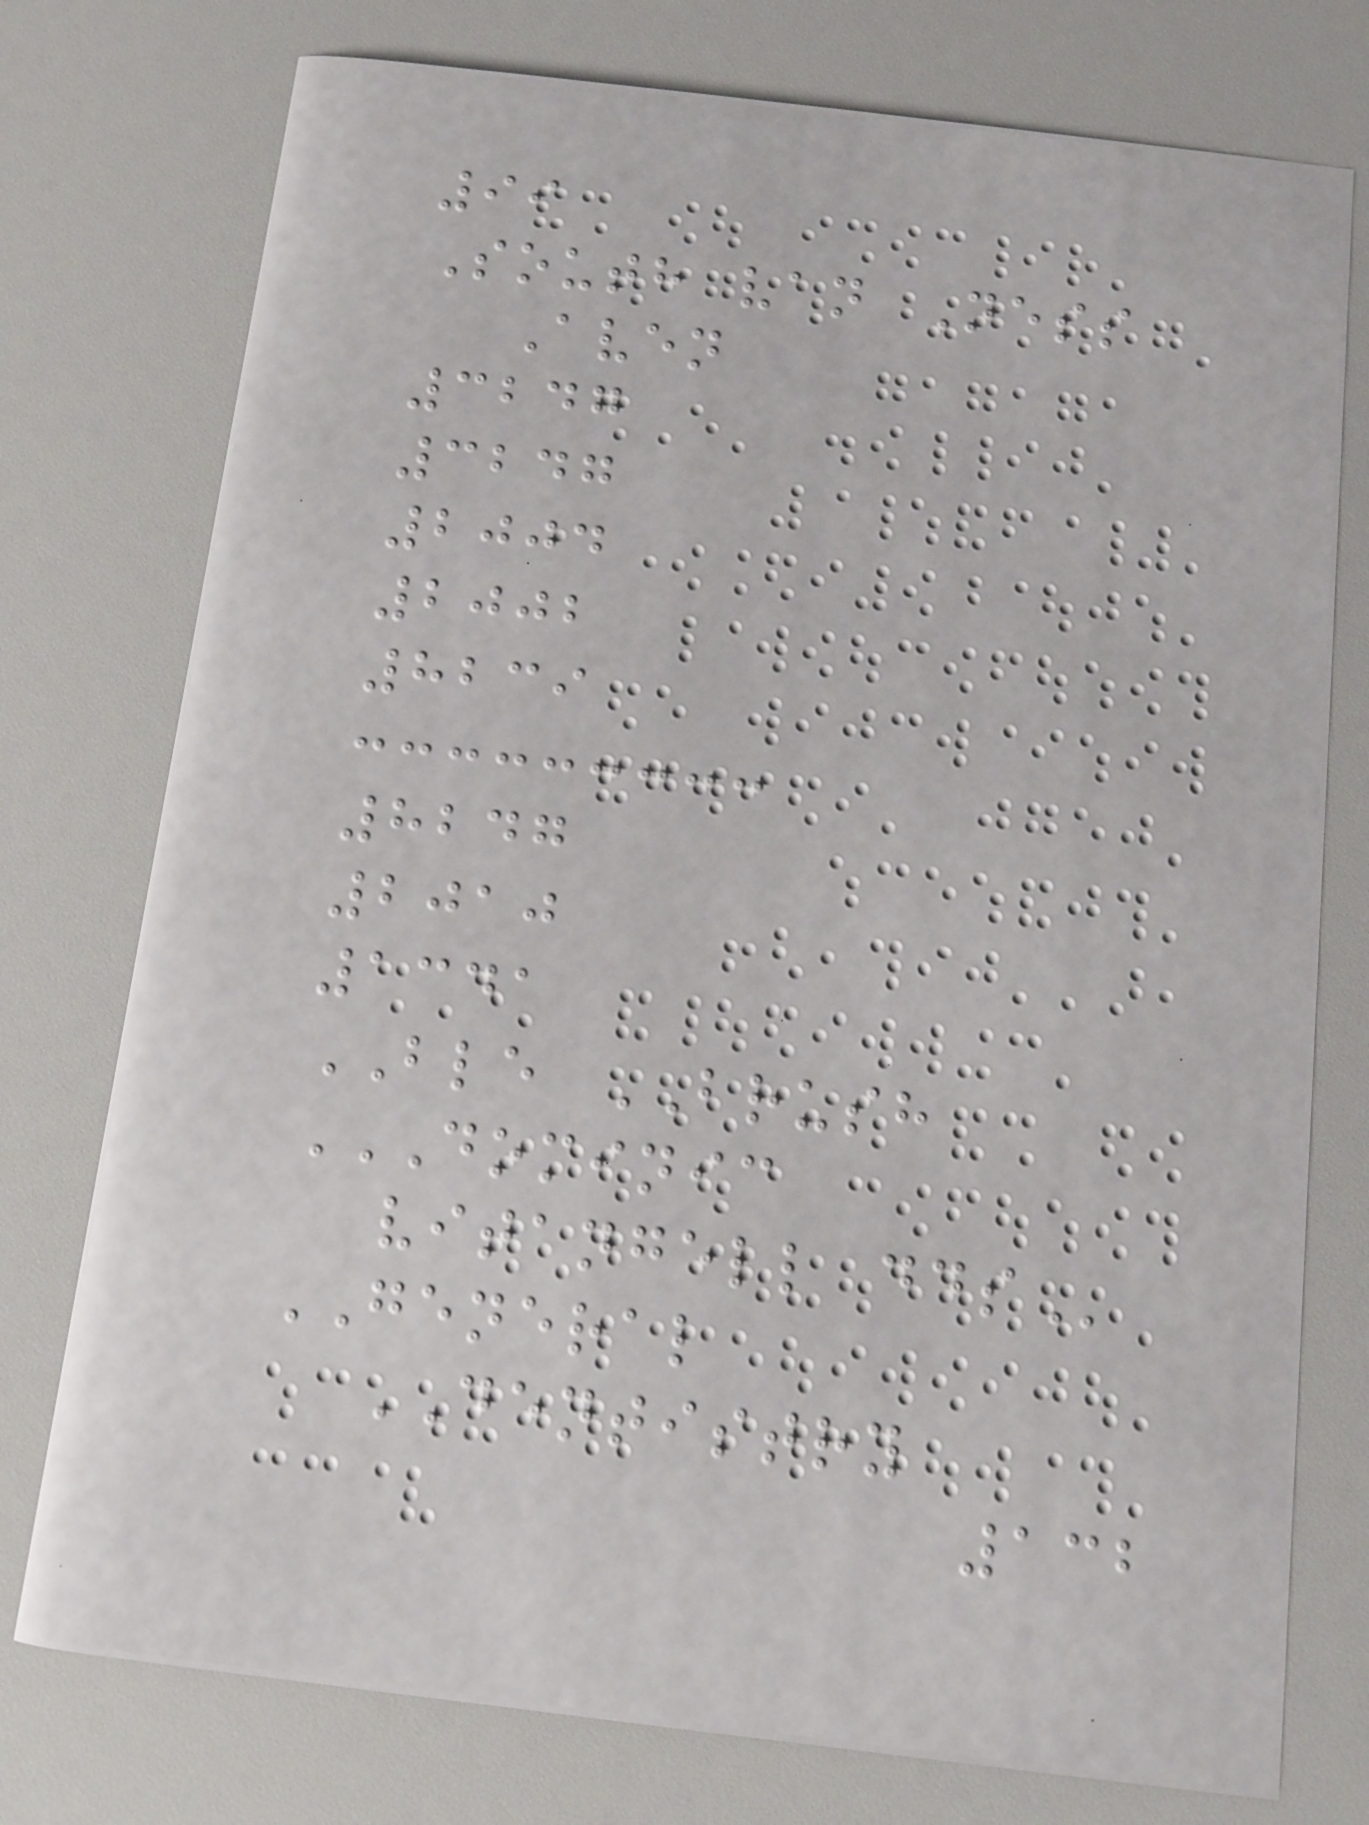99
South van Ness
Aven
3247
3247
2004
2002
8239
8247
2010
1341
BLE BRUSH
DOMINIC
VITANGELL DDS
GENERAL
DENTISTRY
132
